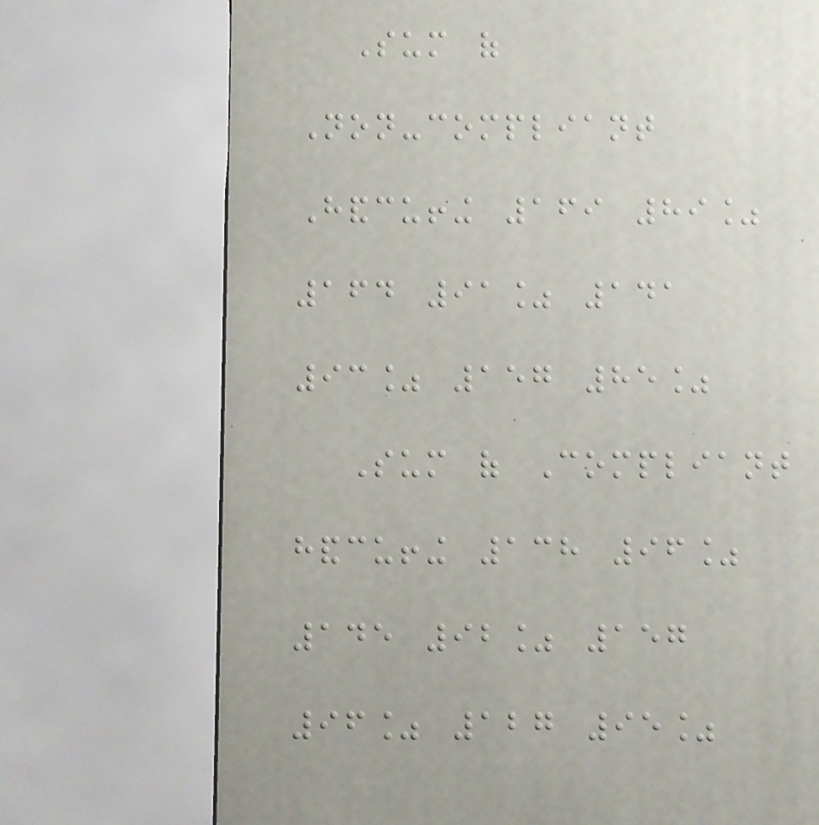Sum of
Non-compliant
Handcuffing 169 89%
164 91% 141
93% 157 85%
Sum of Compliant
handcuffing 138 96%
145 92% 157
96% 127 95%
